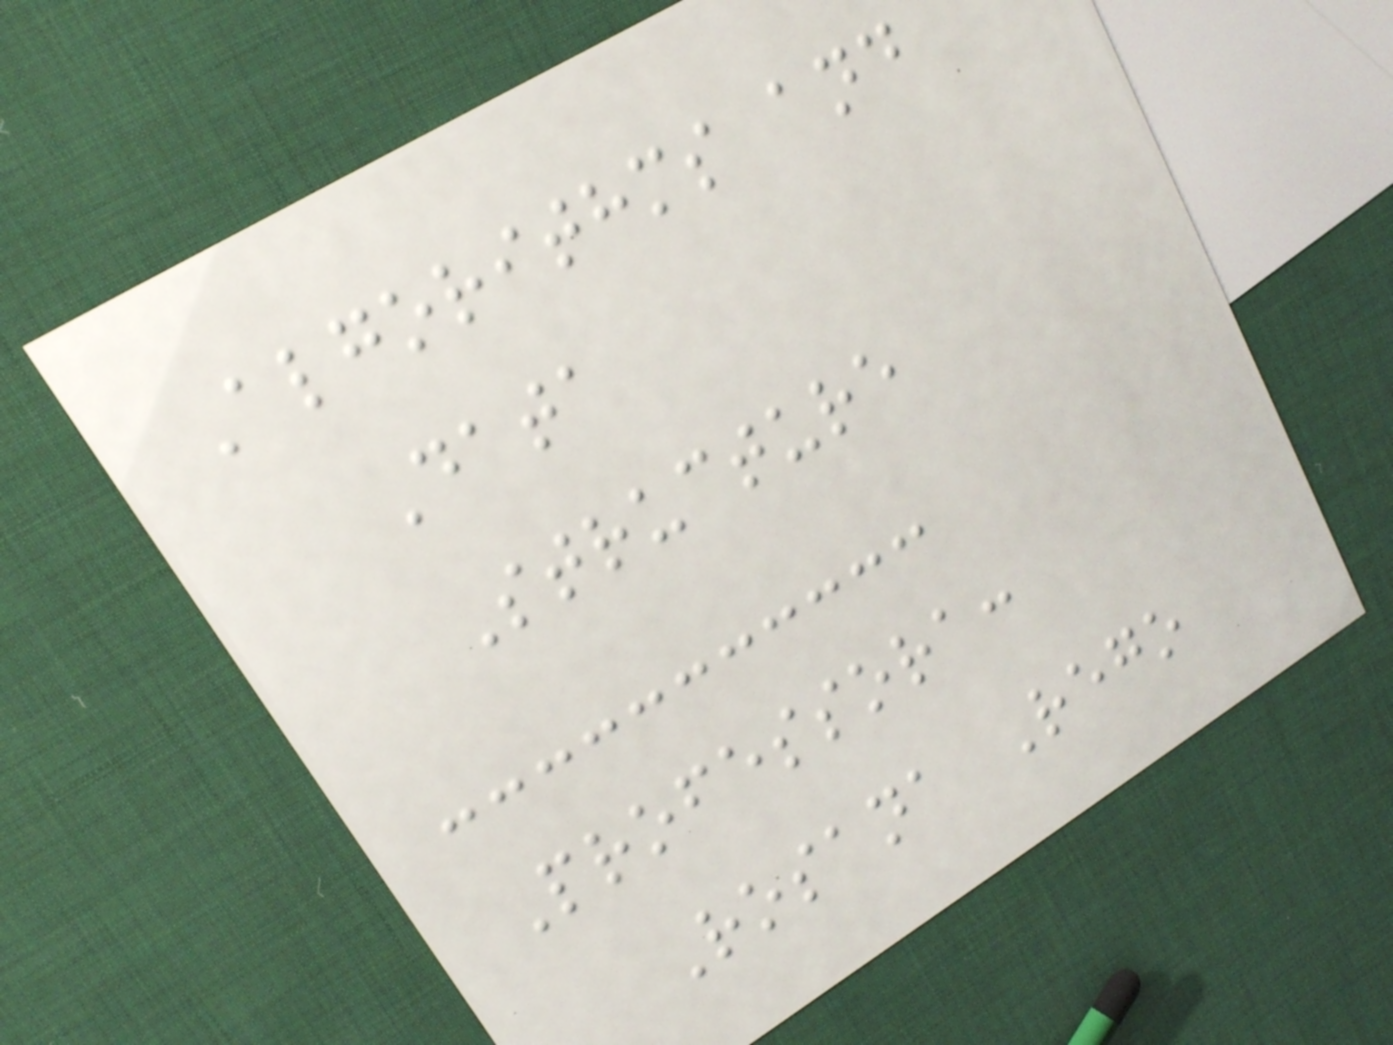Algorithms and
Data
Structure
Professora:
Rosana Rego
